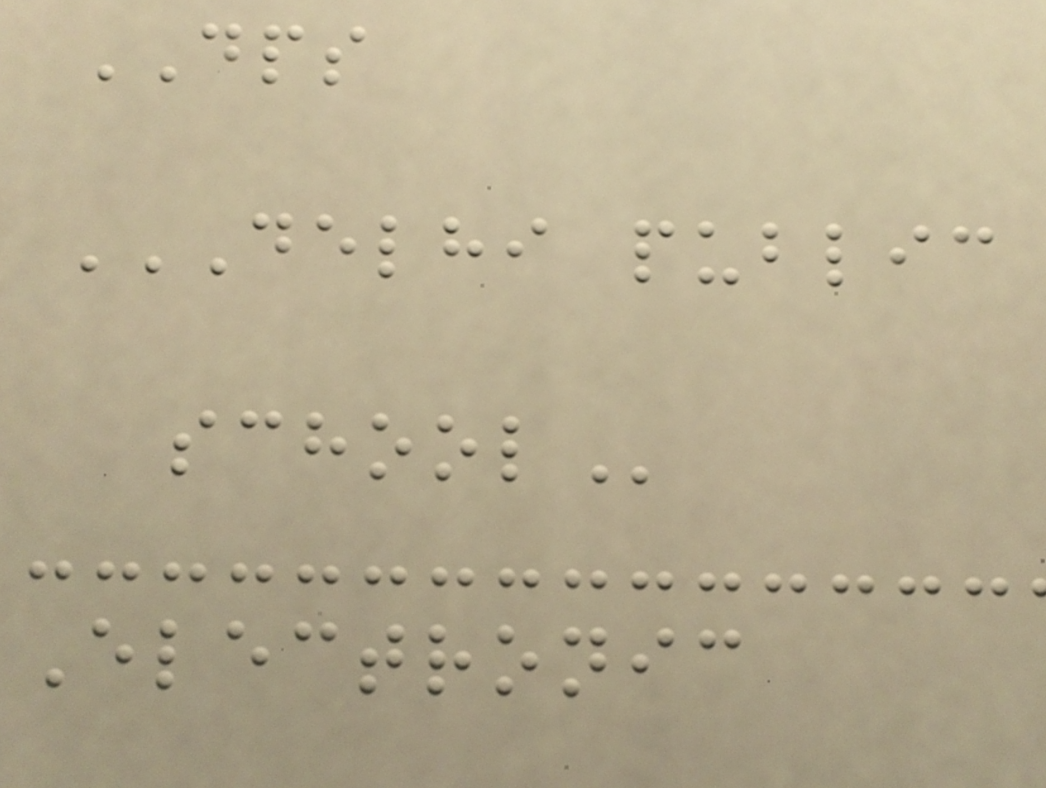DPS
DELHI PUBLIC
SCHOOL
Electronic
